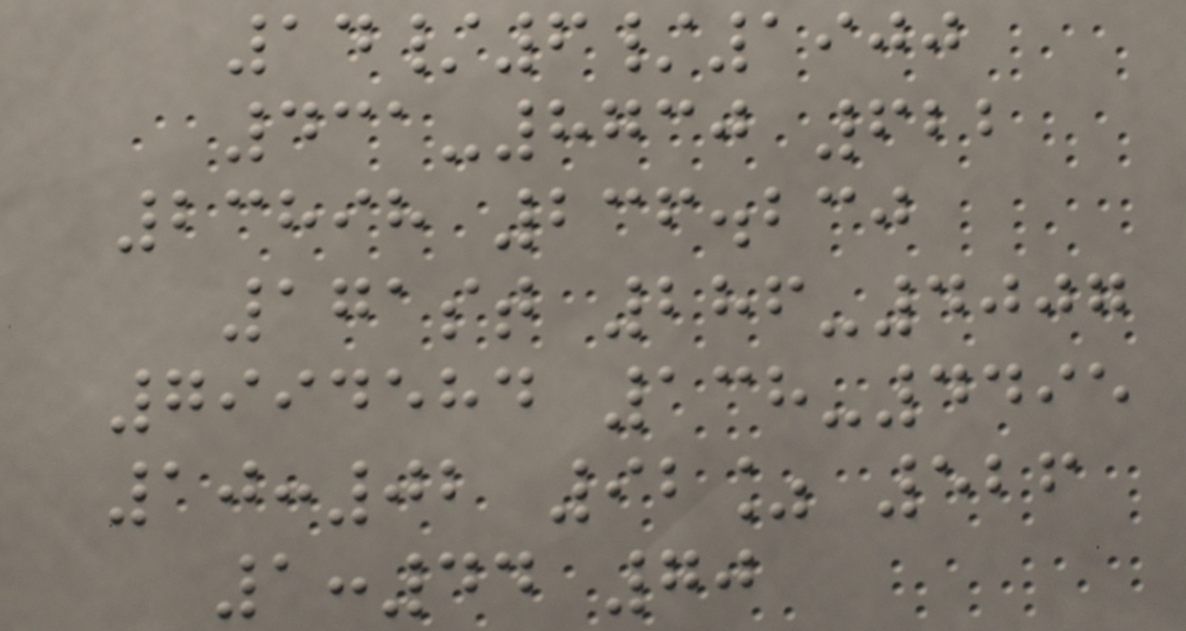14/6/1900
431-8730 622
23898 236.230
171st 286-4007
7994584 138-4495
10:02 92% 526
1:44 70
